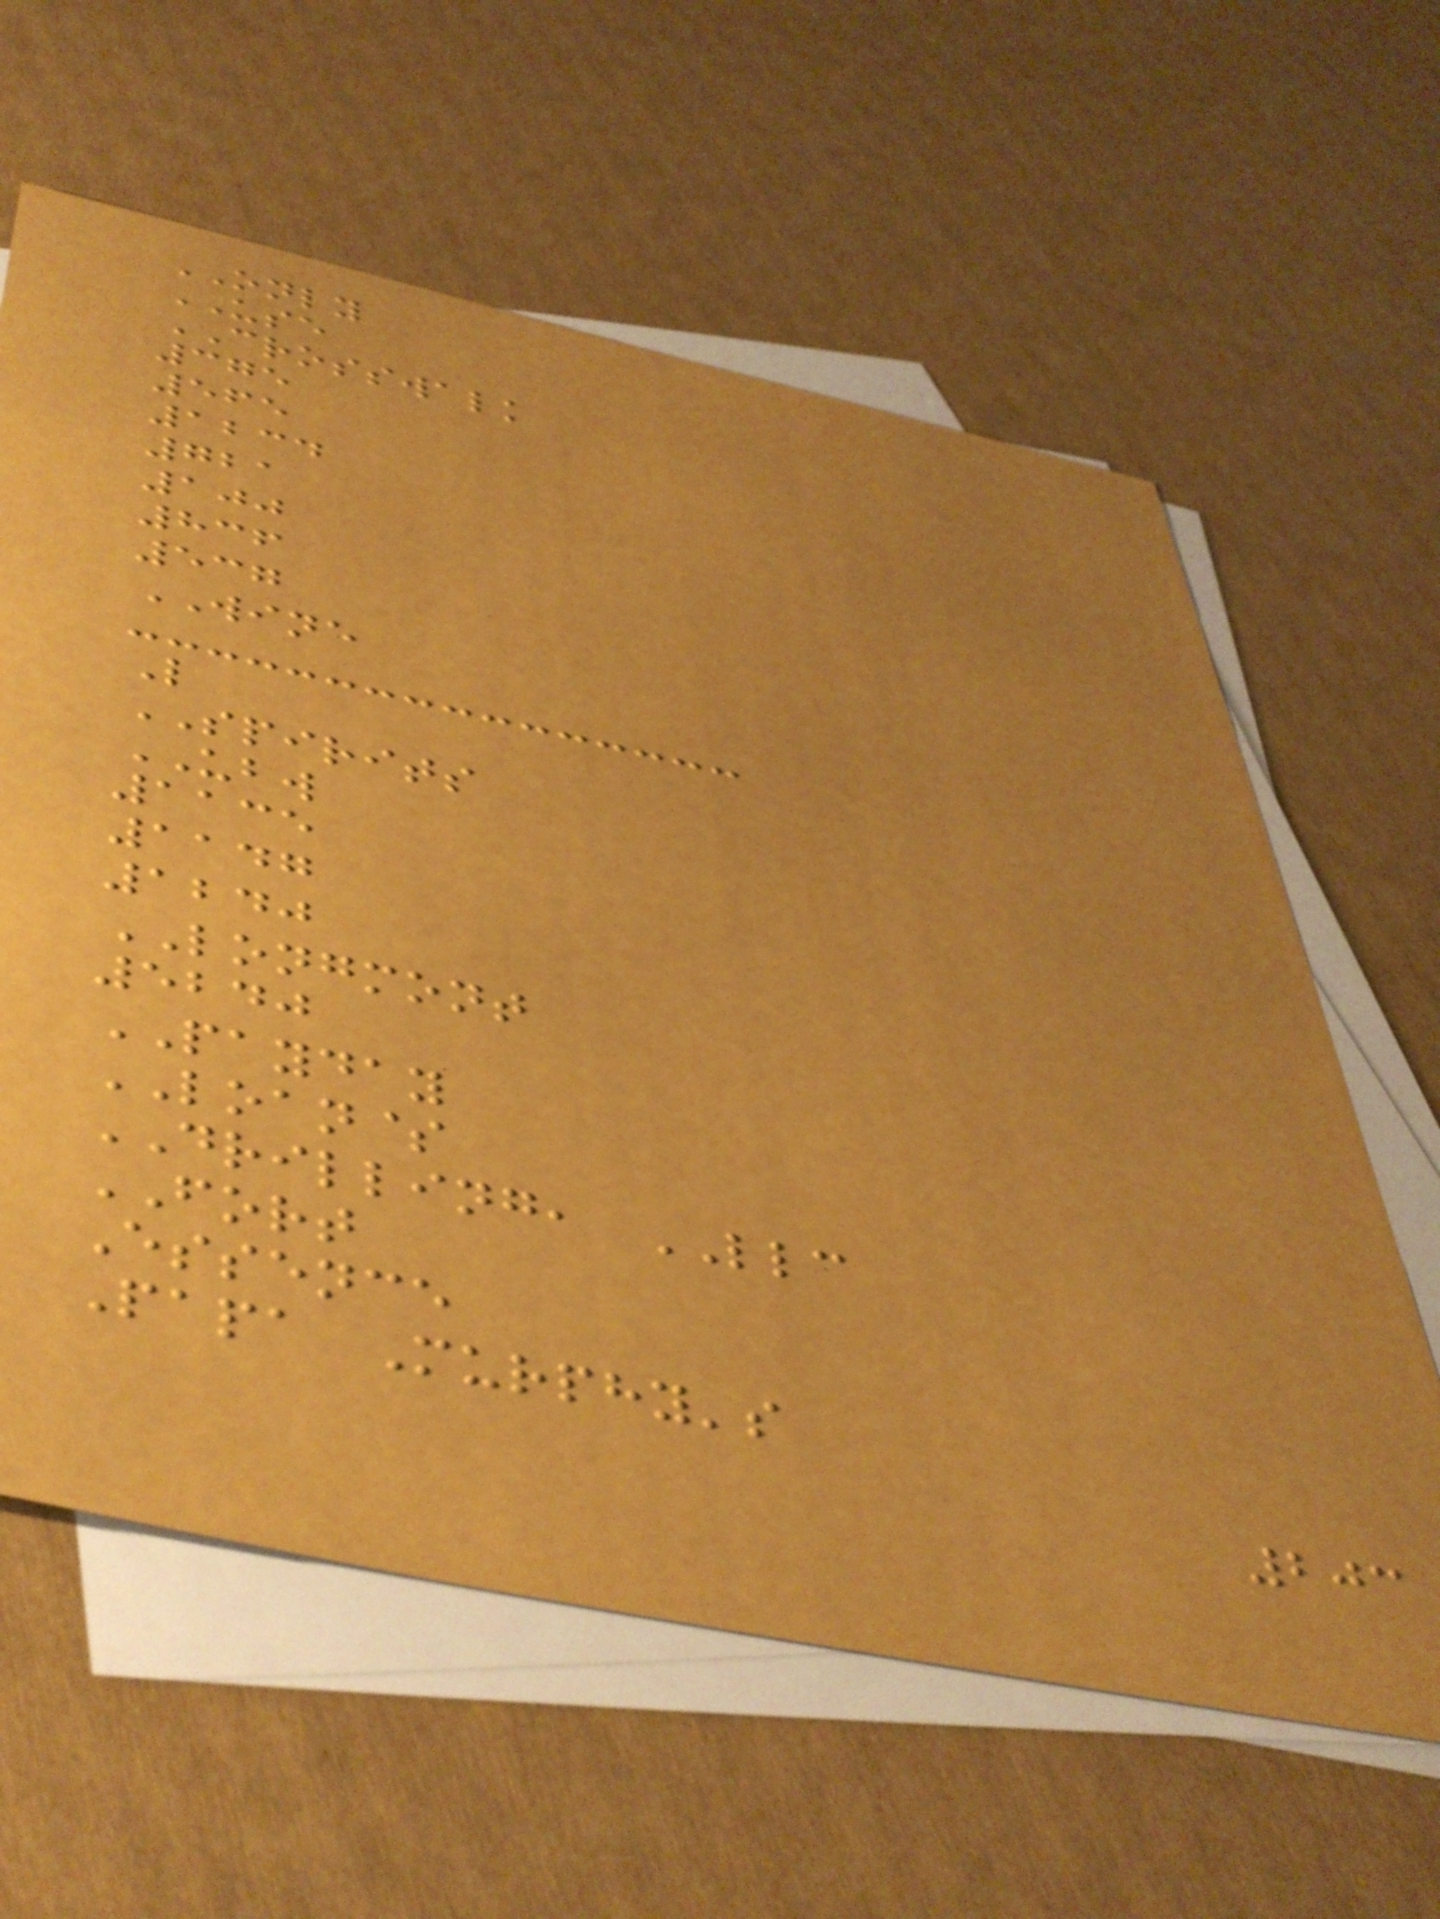ONLY
USE
CROSSWALK
375
565
1234
721
100
836
537
WINE
L
SPIRITS
UBW
1135
1147
1240
LONGMONT
5240
PAYDAY
LOAN$
DRILLING, LLC
FORT
Essence
Papa Murphy's
203
